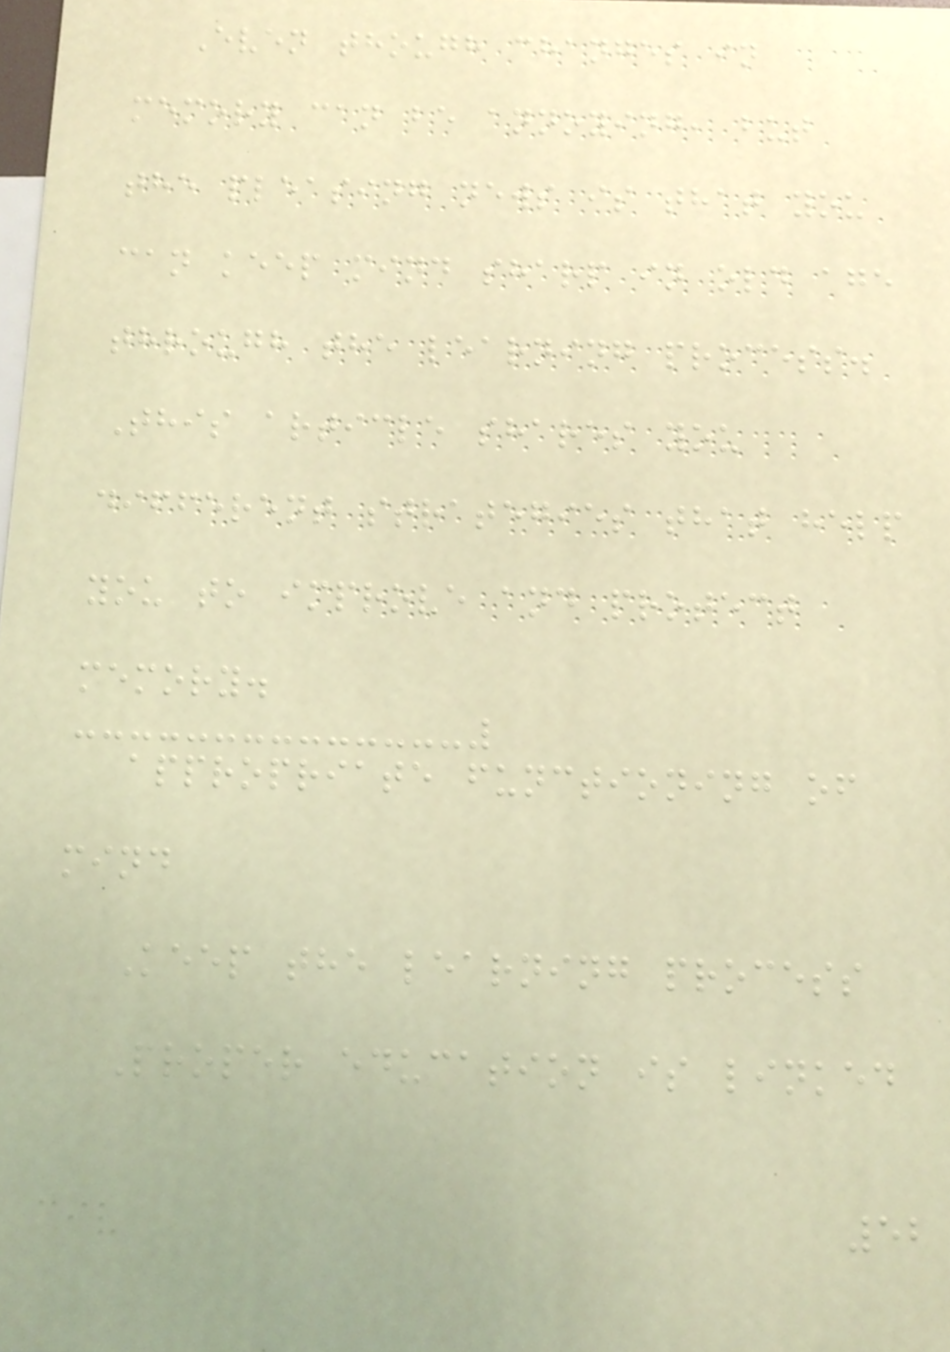Even though changes in
memory can be annoying, but
the pleasing news is that you
can keep mind sharp in old age
through the learning process.
This article shares you
different strategies that help
you to improve and protect
memory.
appropriate functioning of
mind
Keep the learning process
Proper education is linked
52
